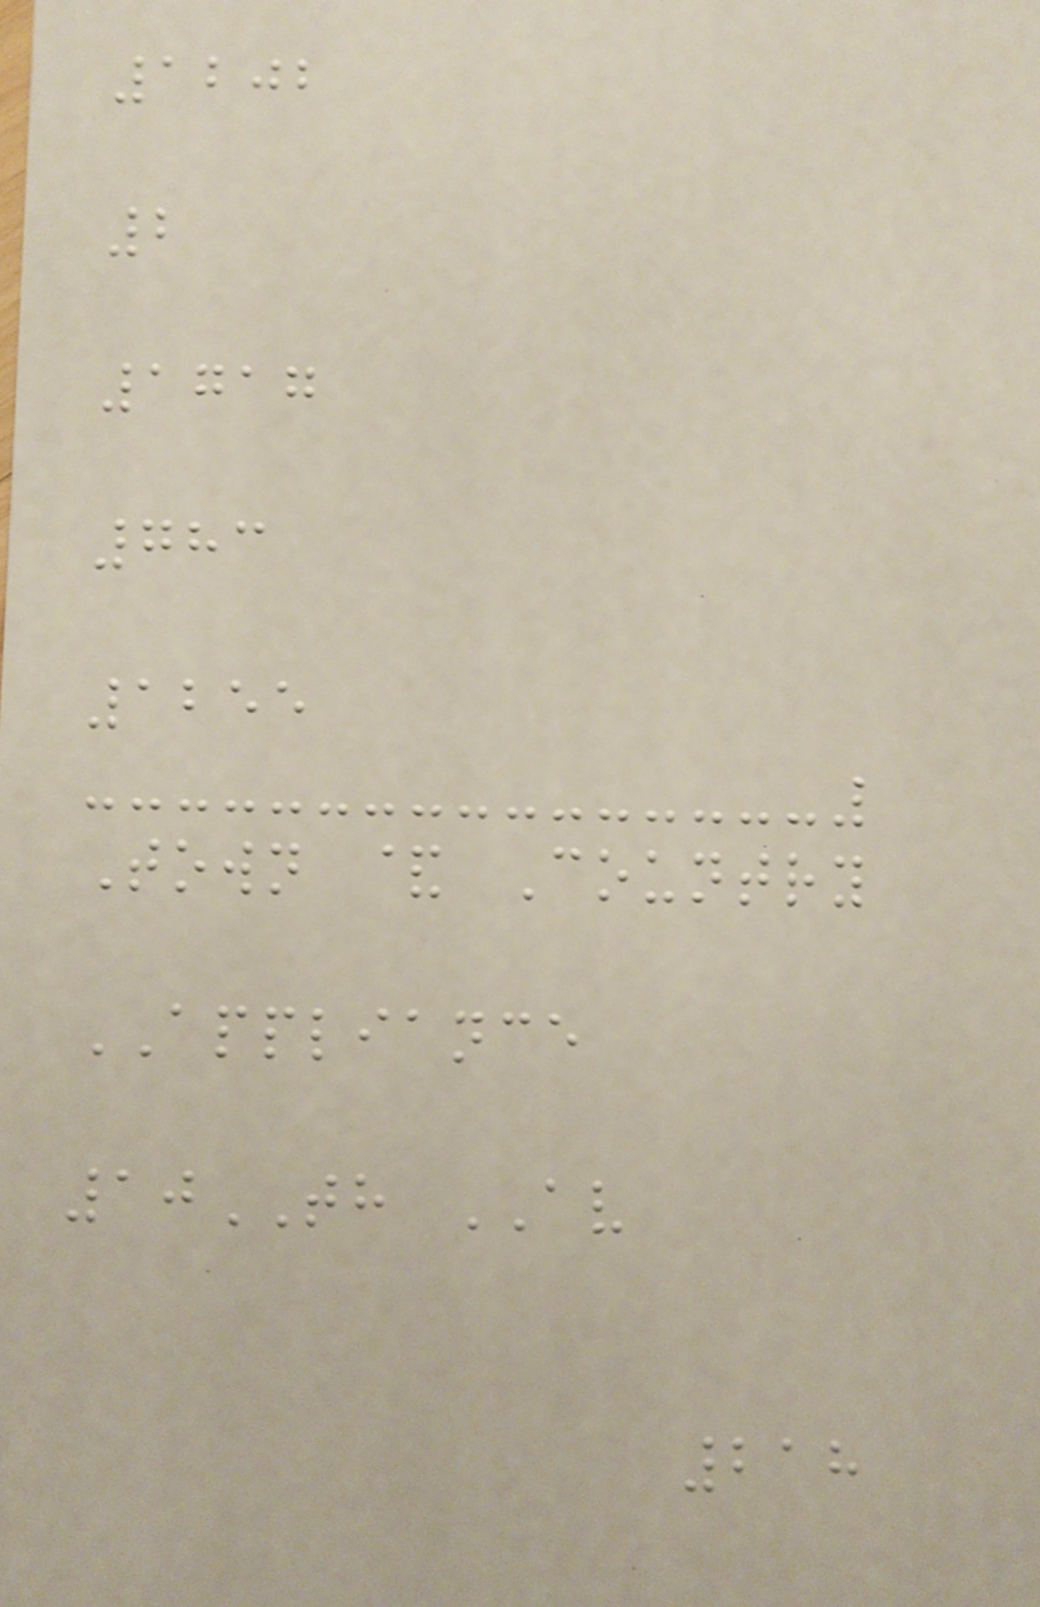1202
2
1717
783
1255
Town & Country
APPLIANCE
10TH AV
218
